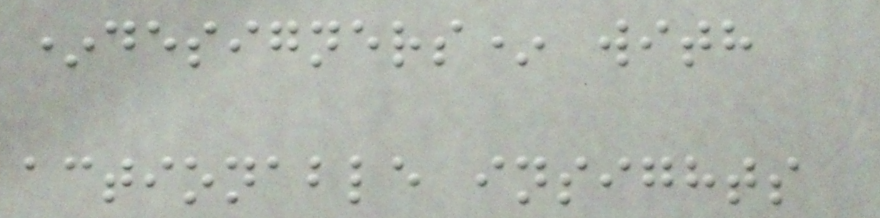*designers* with
actionable insights
